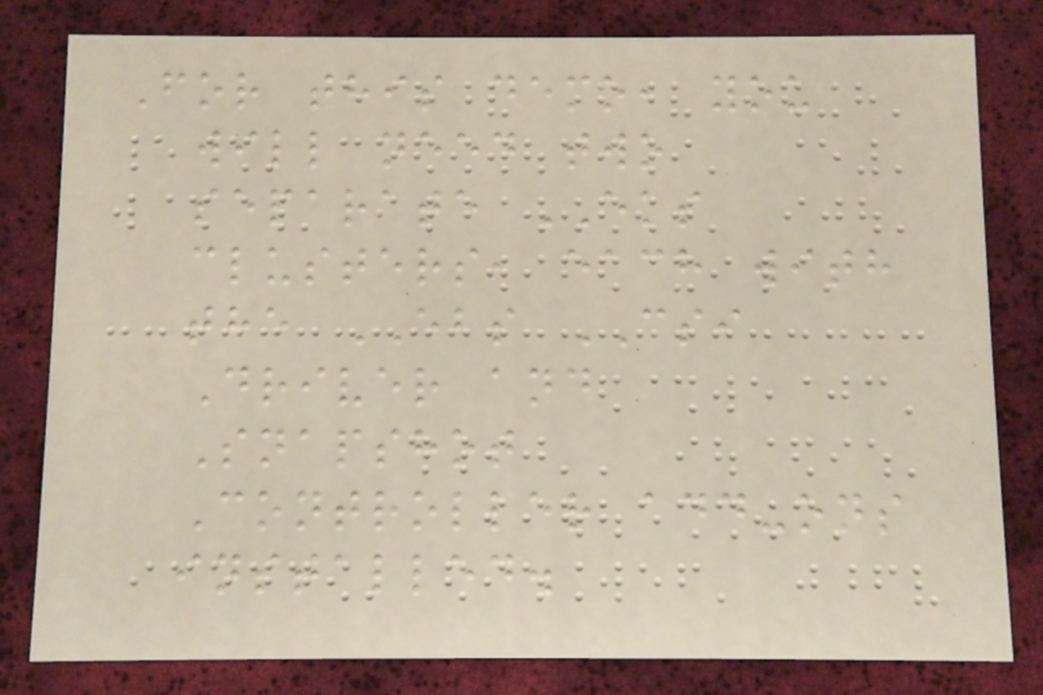For this demo, you
will need two
separate EKS
clusters, each with
the EBS CSI
Driver and
Snapshot
Controller add-ons
installed.
